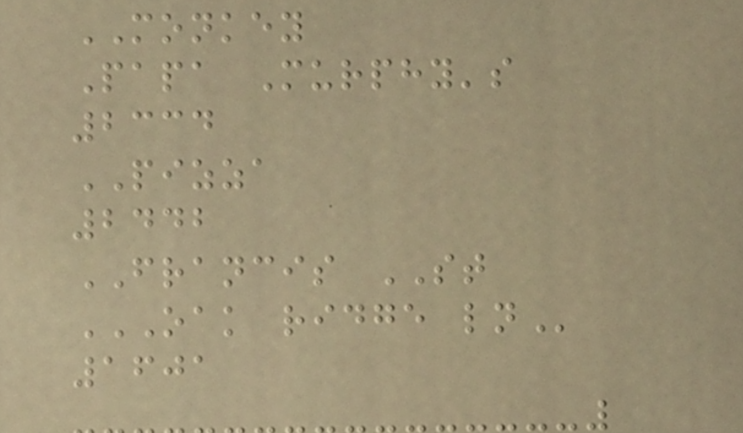MONKEY
Papa Murphy's
2334
PIZZA
2442
FRANCIS ST
OAK RIDGE LN
1601
